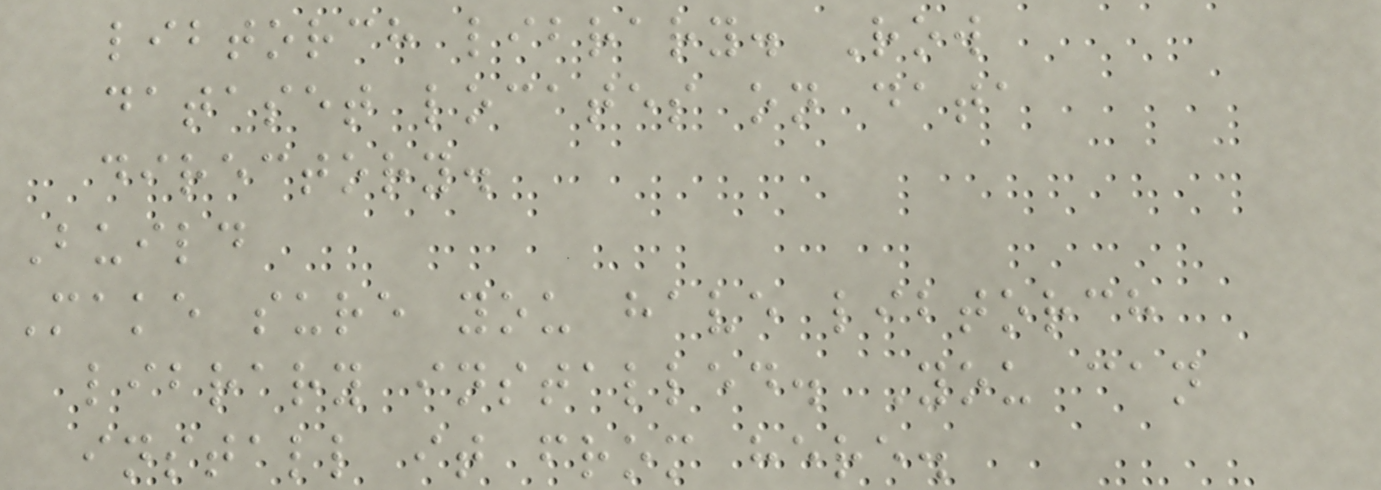libtorch library. Row
dataset locates on data
directory.
Build
Make sure you have libtorch
library installed. You can
install it from here.
